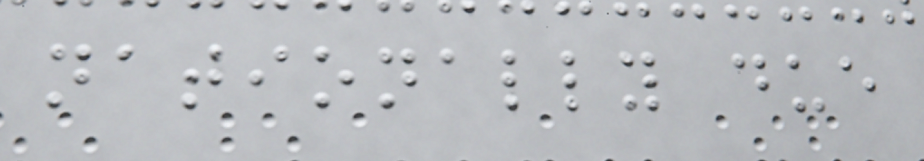nationally due
